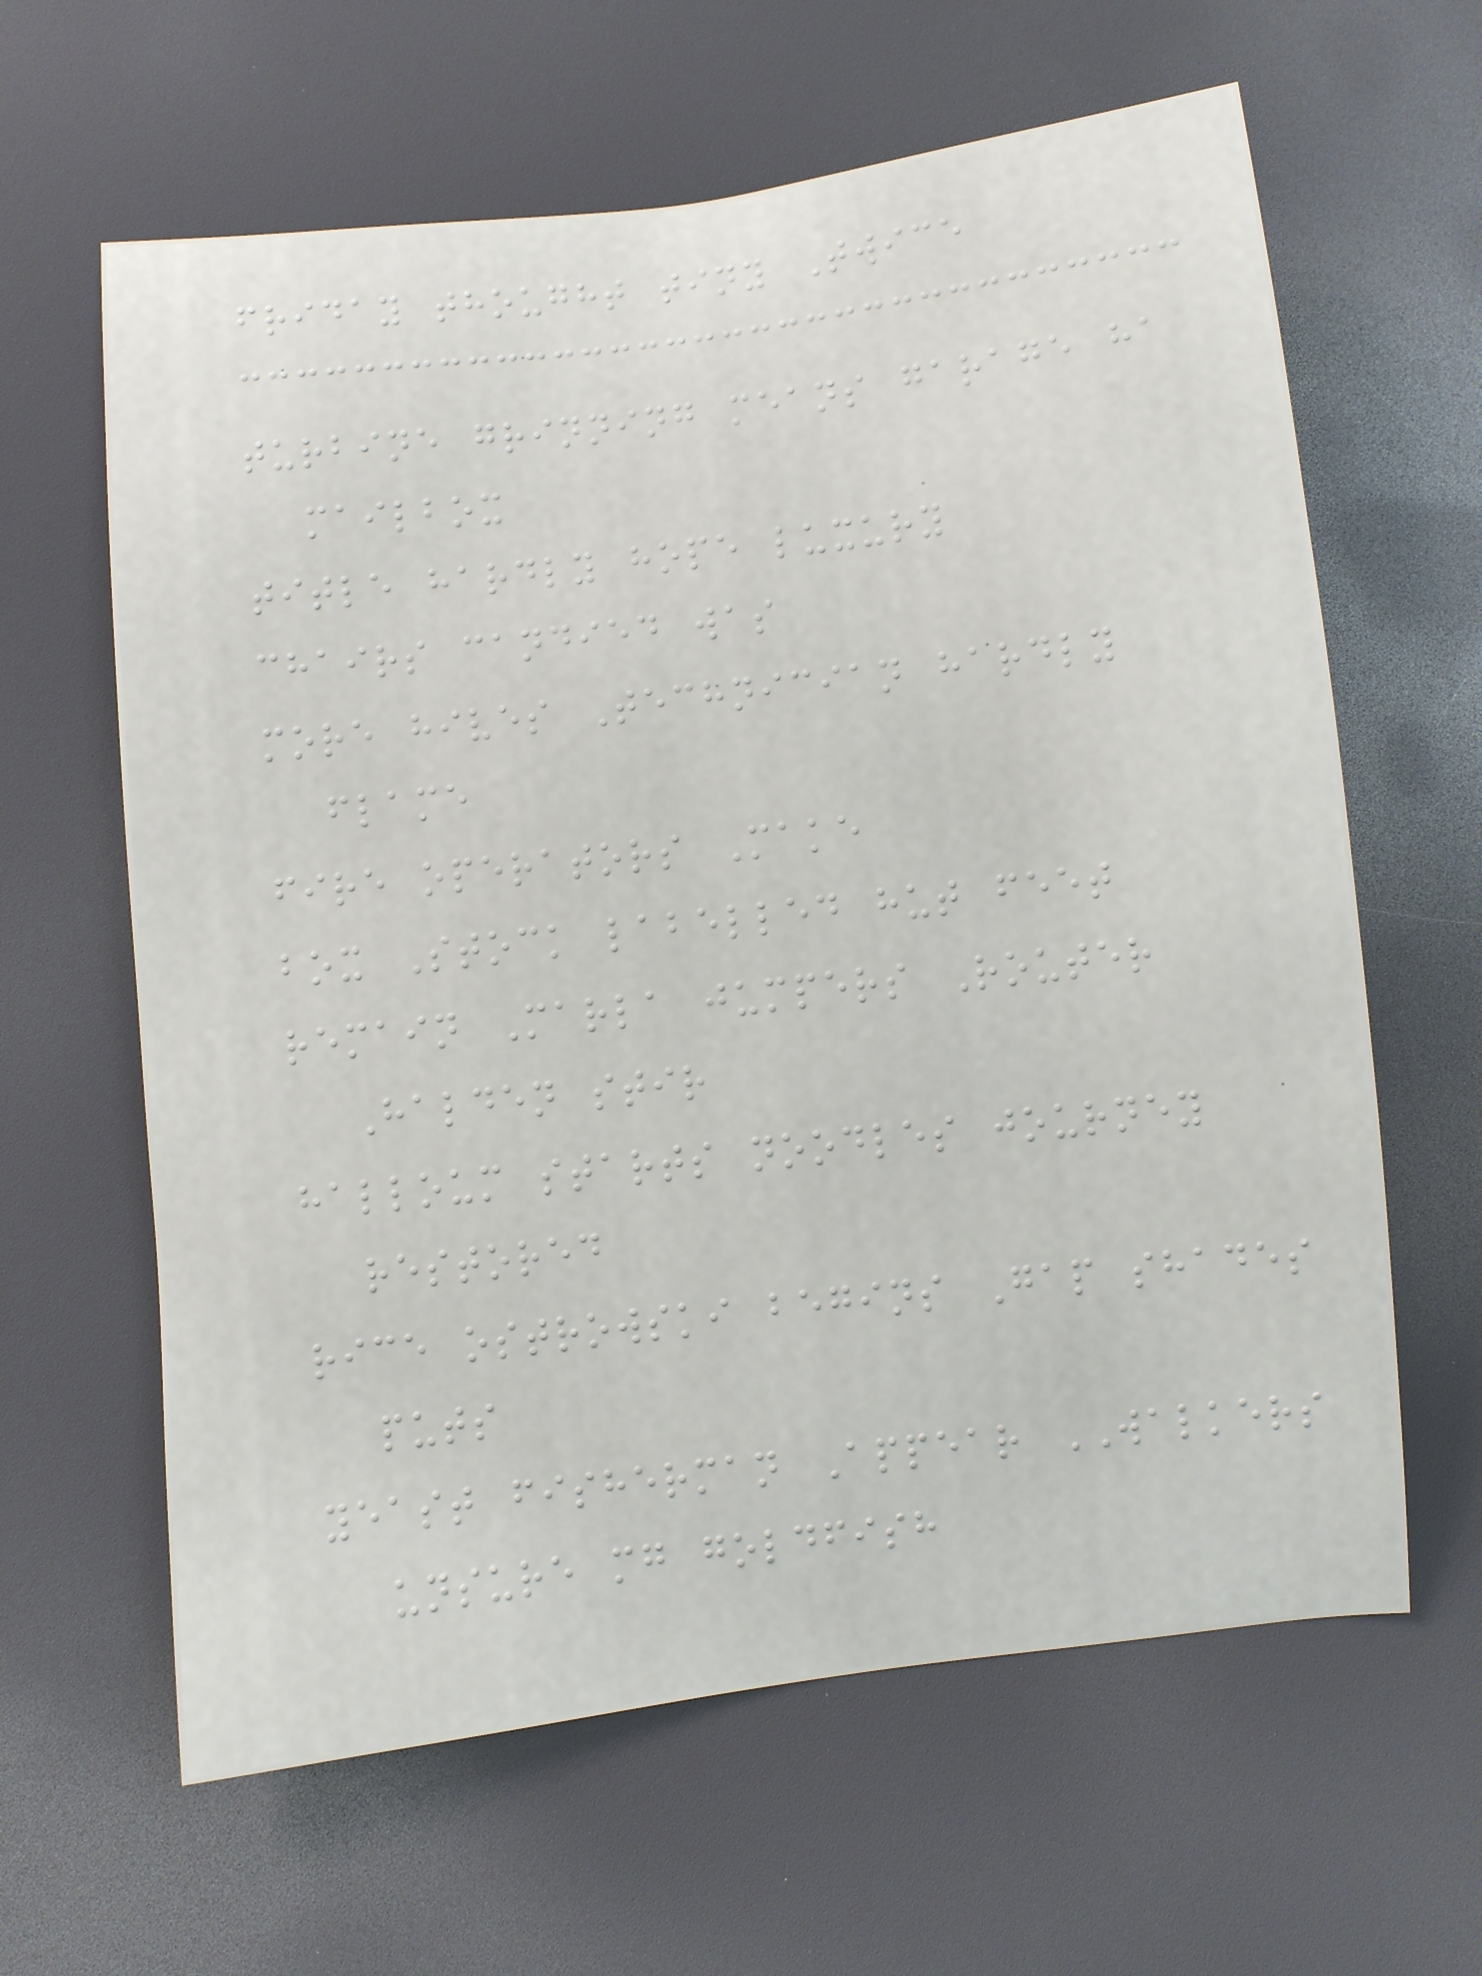friday thought tiny Twice
turbine grinning means garage ha
mailbox
title hardly hope luxury
chairs candied was
more hives Technician hardly
flame
fire operators Make
box Stock labelled hut feet
remain Marla jumpers Router
Halden stir
halloum starts noodles journey
restored
rice ostrowski begins Gap shades
puts
yeast fisherman Appear WALKERS
unsure mg goldfish
